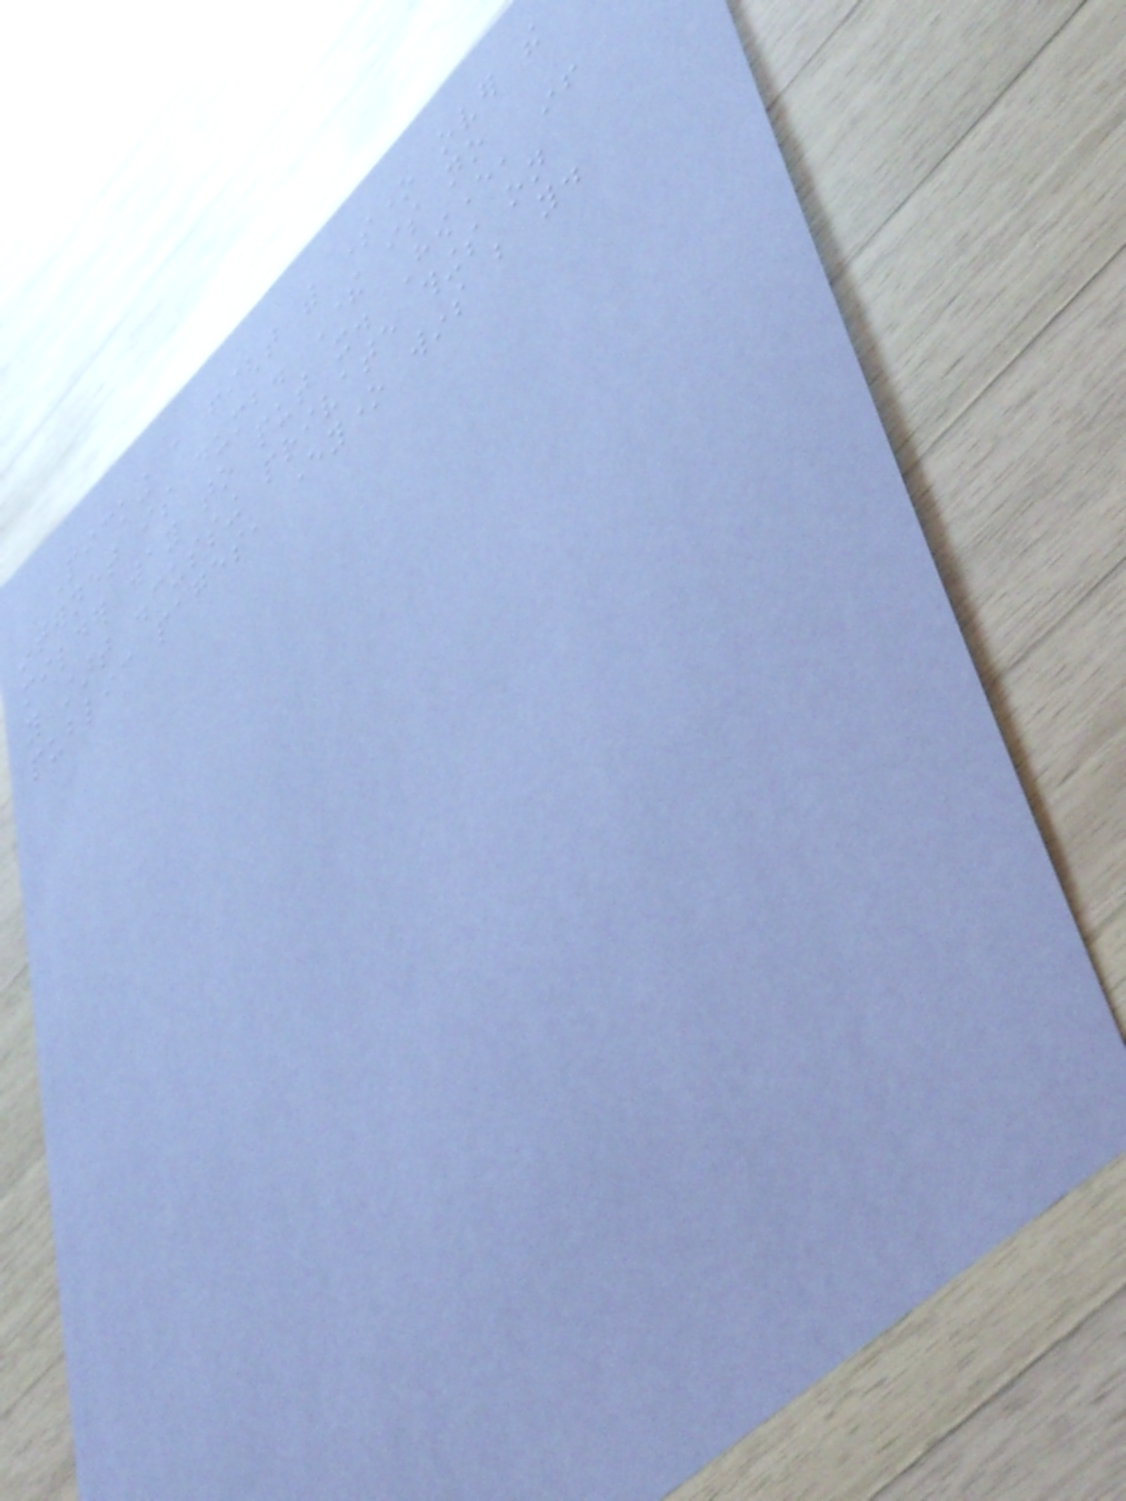Picking a fight with someone over the
internet is dumb. There is no
milder way to put it. However, if
you start discussing private things on
public pages, everyone wins but you.
